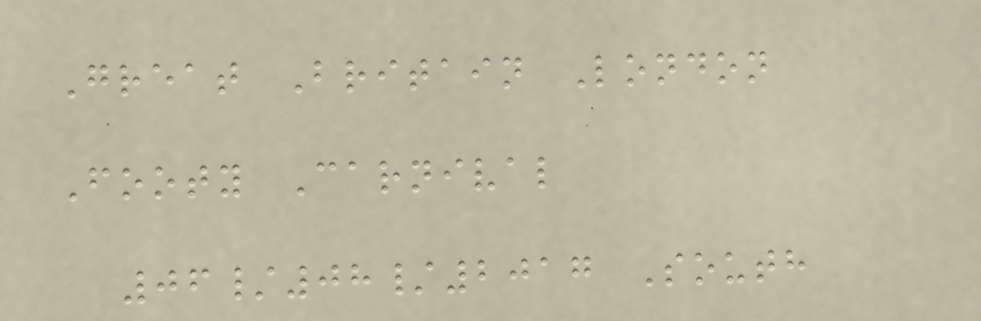Great Britain London
Footy Carnival
06/08/2017 South
